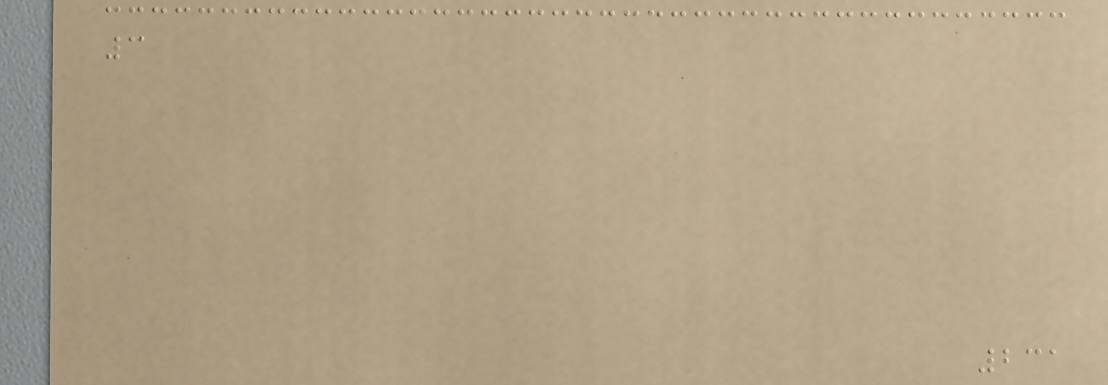3
231
